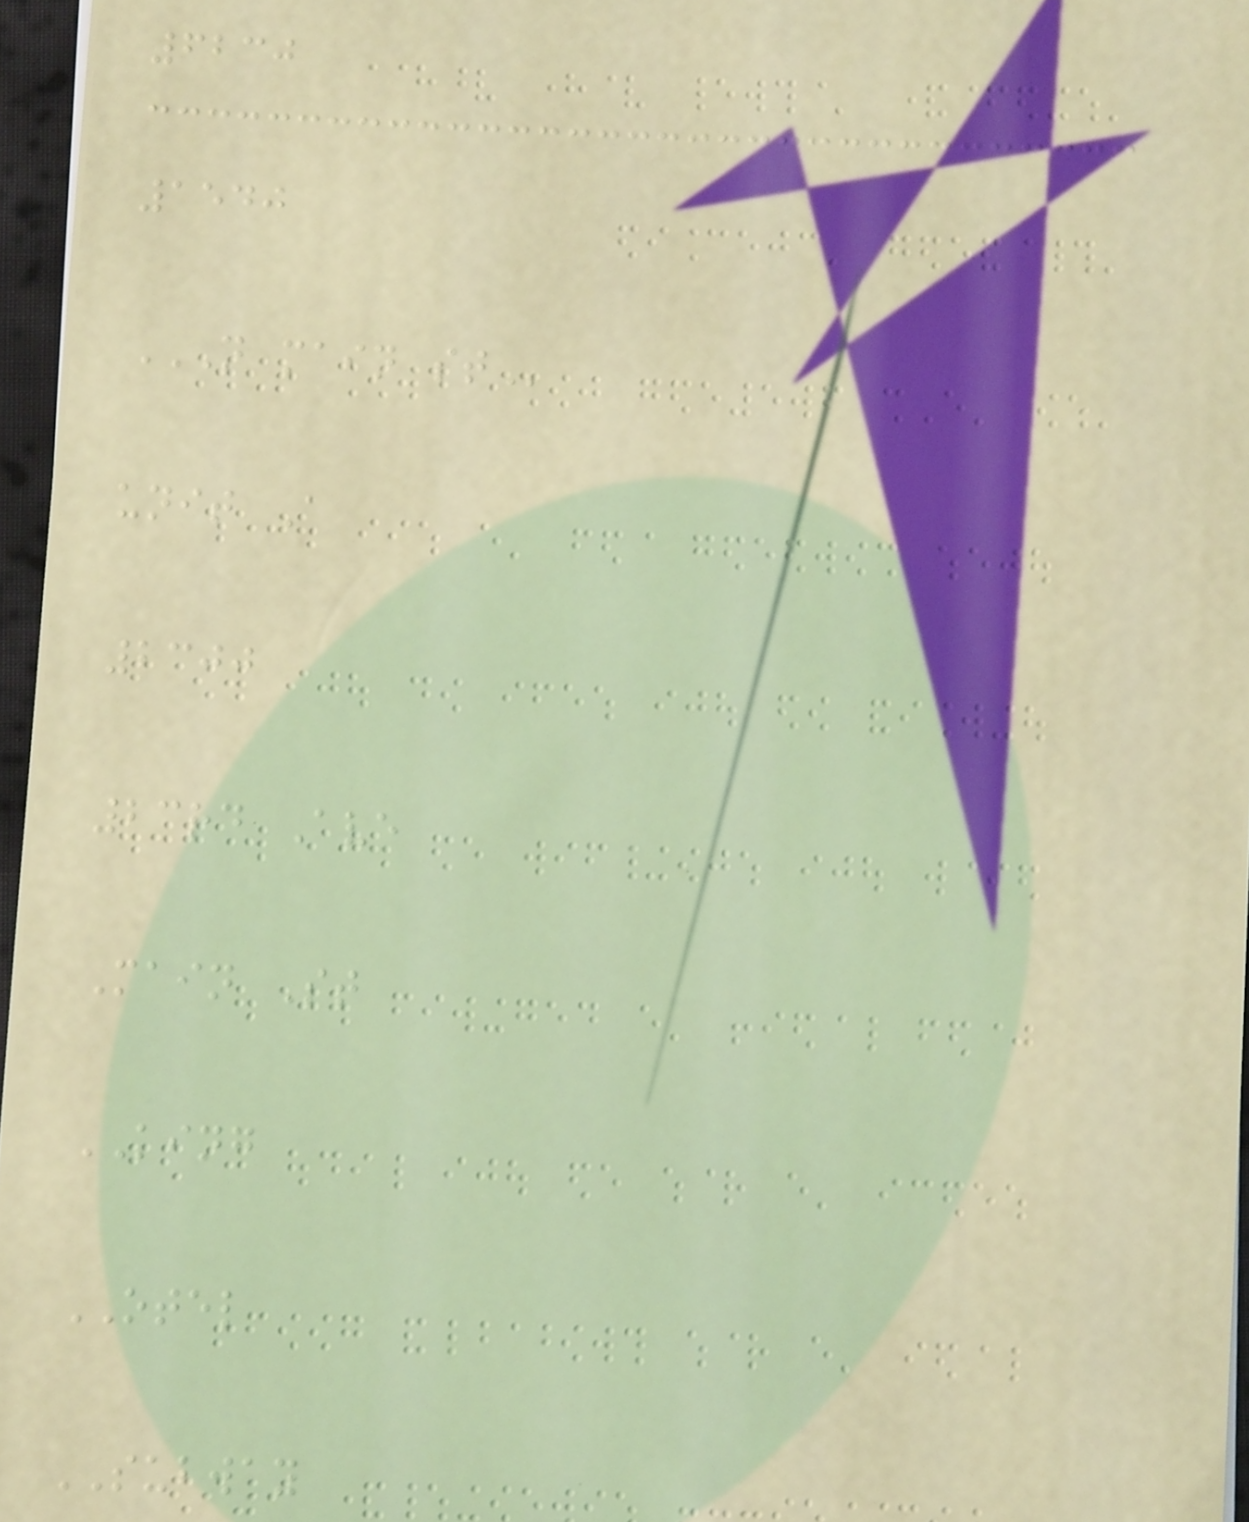6230
1540
N MAIN ST
unit A
2300
23rd Ave
Main St
KING
OTEL
SUBWAY
